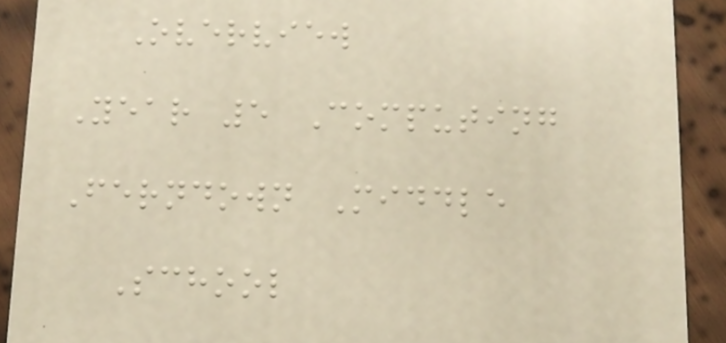Overview
Year 5 Computing
Ferndown Middle
School
